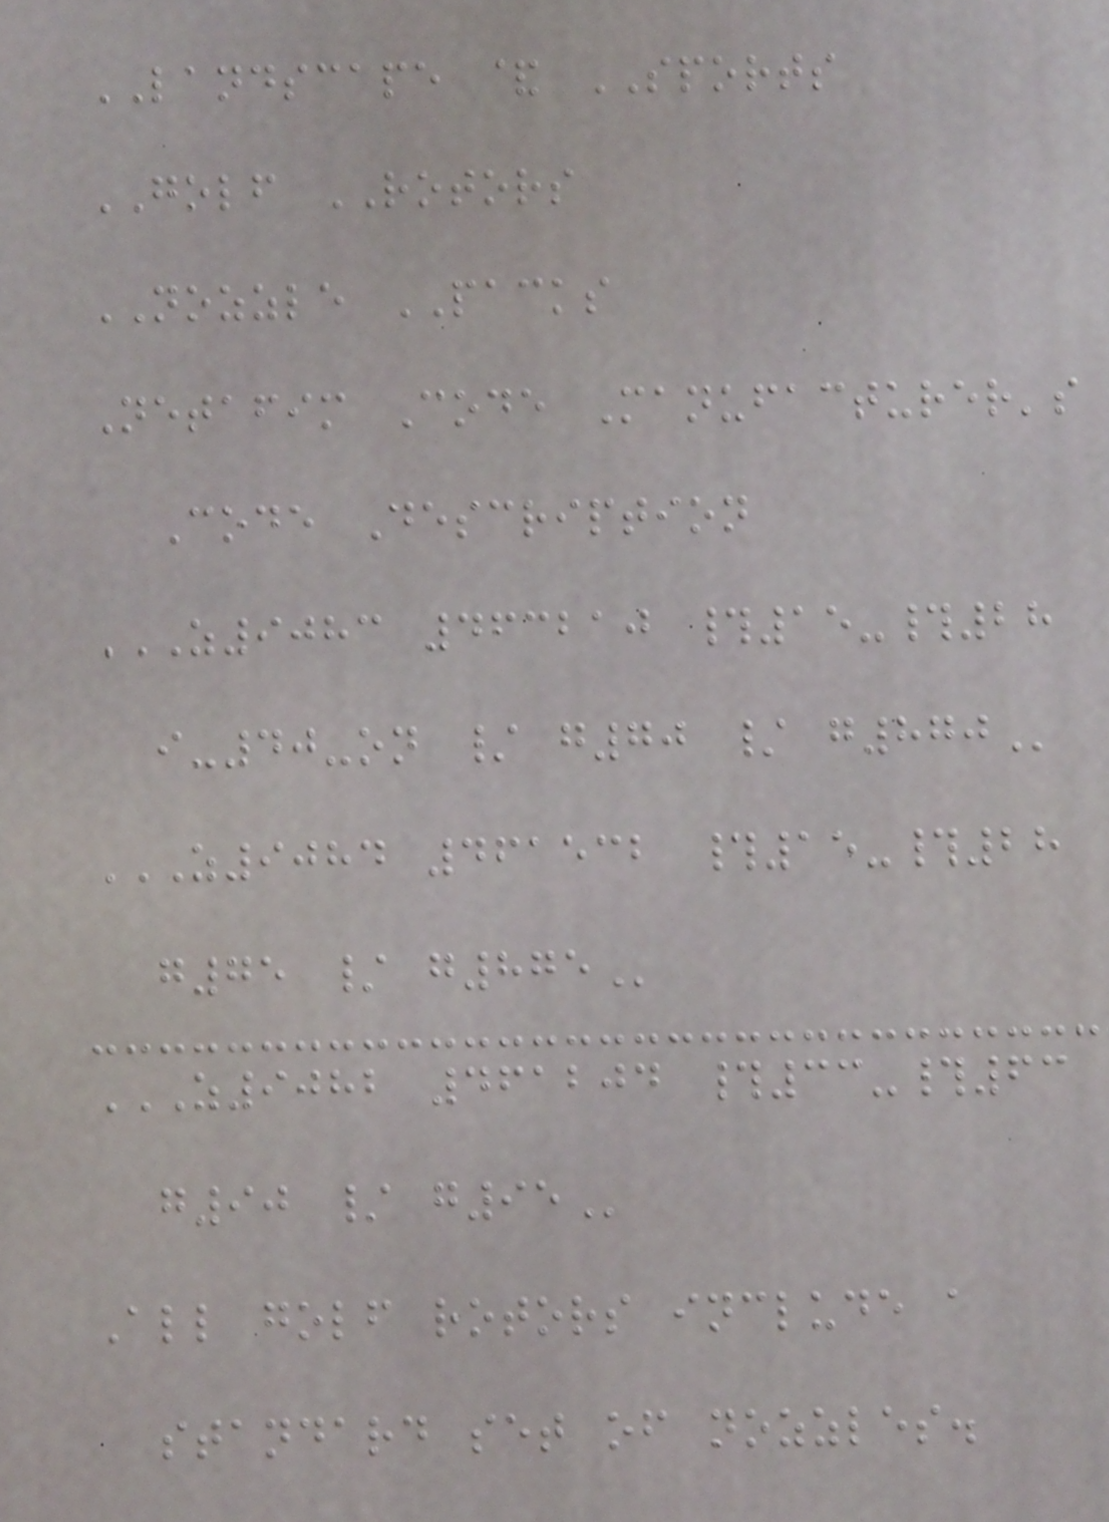LANDSCAPE & SPORTS
GOLF ROTORS
NOZZLE PACKS
Netafim Code Manufacturer's
Code Description
Z9083 463210 #15-#28
I-40-ON / G70 / G870
Z9084 461532 #15-#28
G75 / G875
Z9082 461204 #33-#63
G90 / G95
All golf rotors include a
standard set of nozzles.
